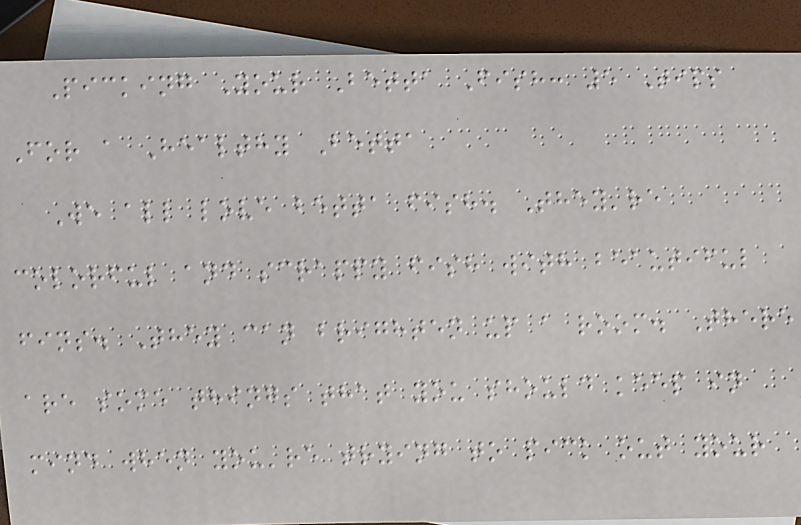Picking Your Betta Fish: 5 Tips
For a Healthy Betta
We all love betta fish. They're
colorful and scrappy fish with beautiful
fins. They can brighten up a room. There
are some things that you should keep in
mind when you're trying to pick out your
